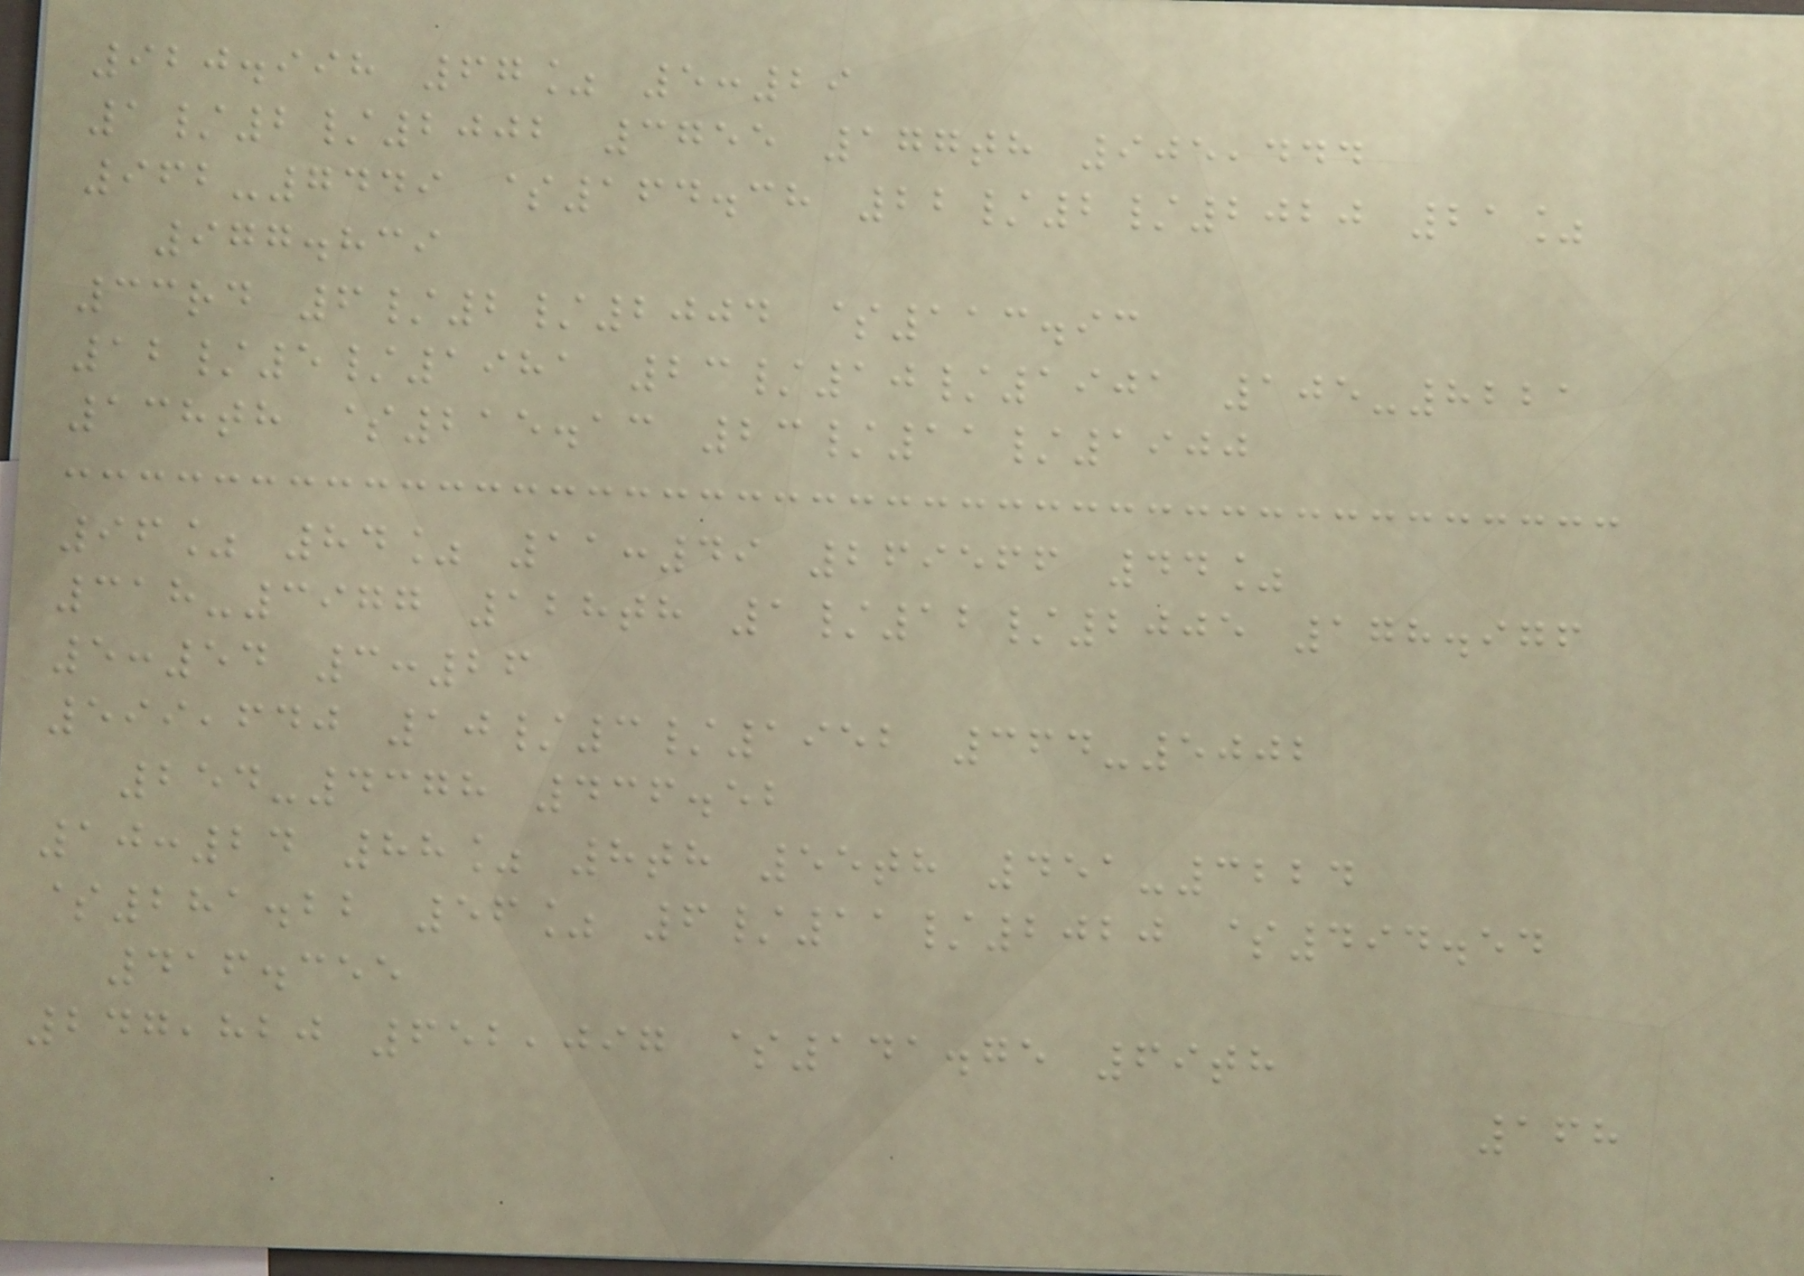920.998 67% 5:29
1/2/2002 3755 177th 905,444
962-7449 $164.38 22/2/2020 21%
977.839
33rd 6/2/2004 $113.93
12/5/1981 23/10/1901 105-8221
138th $215.13 23/11/1900
96% 84% 11:49 269566 44%
318-3977 128th 1/12/2005 178.976
5:54 3:26
599,640 10/3/1952 364-5002
254-4378 436.52
10:24 88% 8th 55th 451-3224
$281.22 56% 6/11/2020 $494.54
416.355
247,820 652,097 $141.75 69th
168
